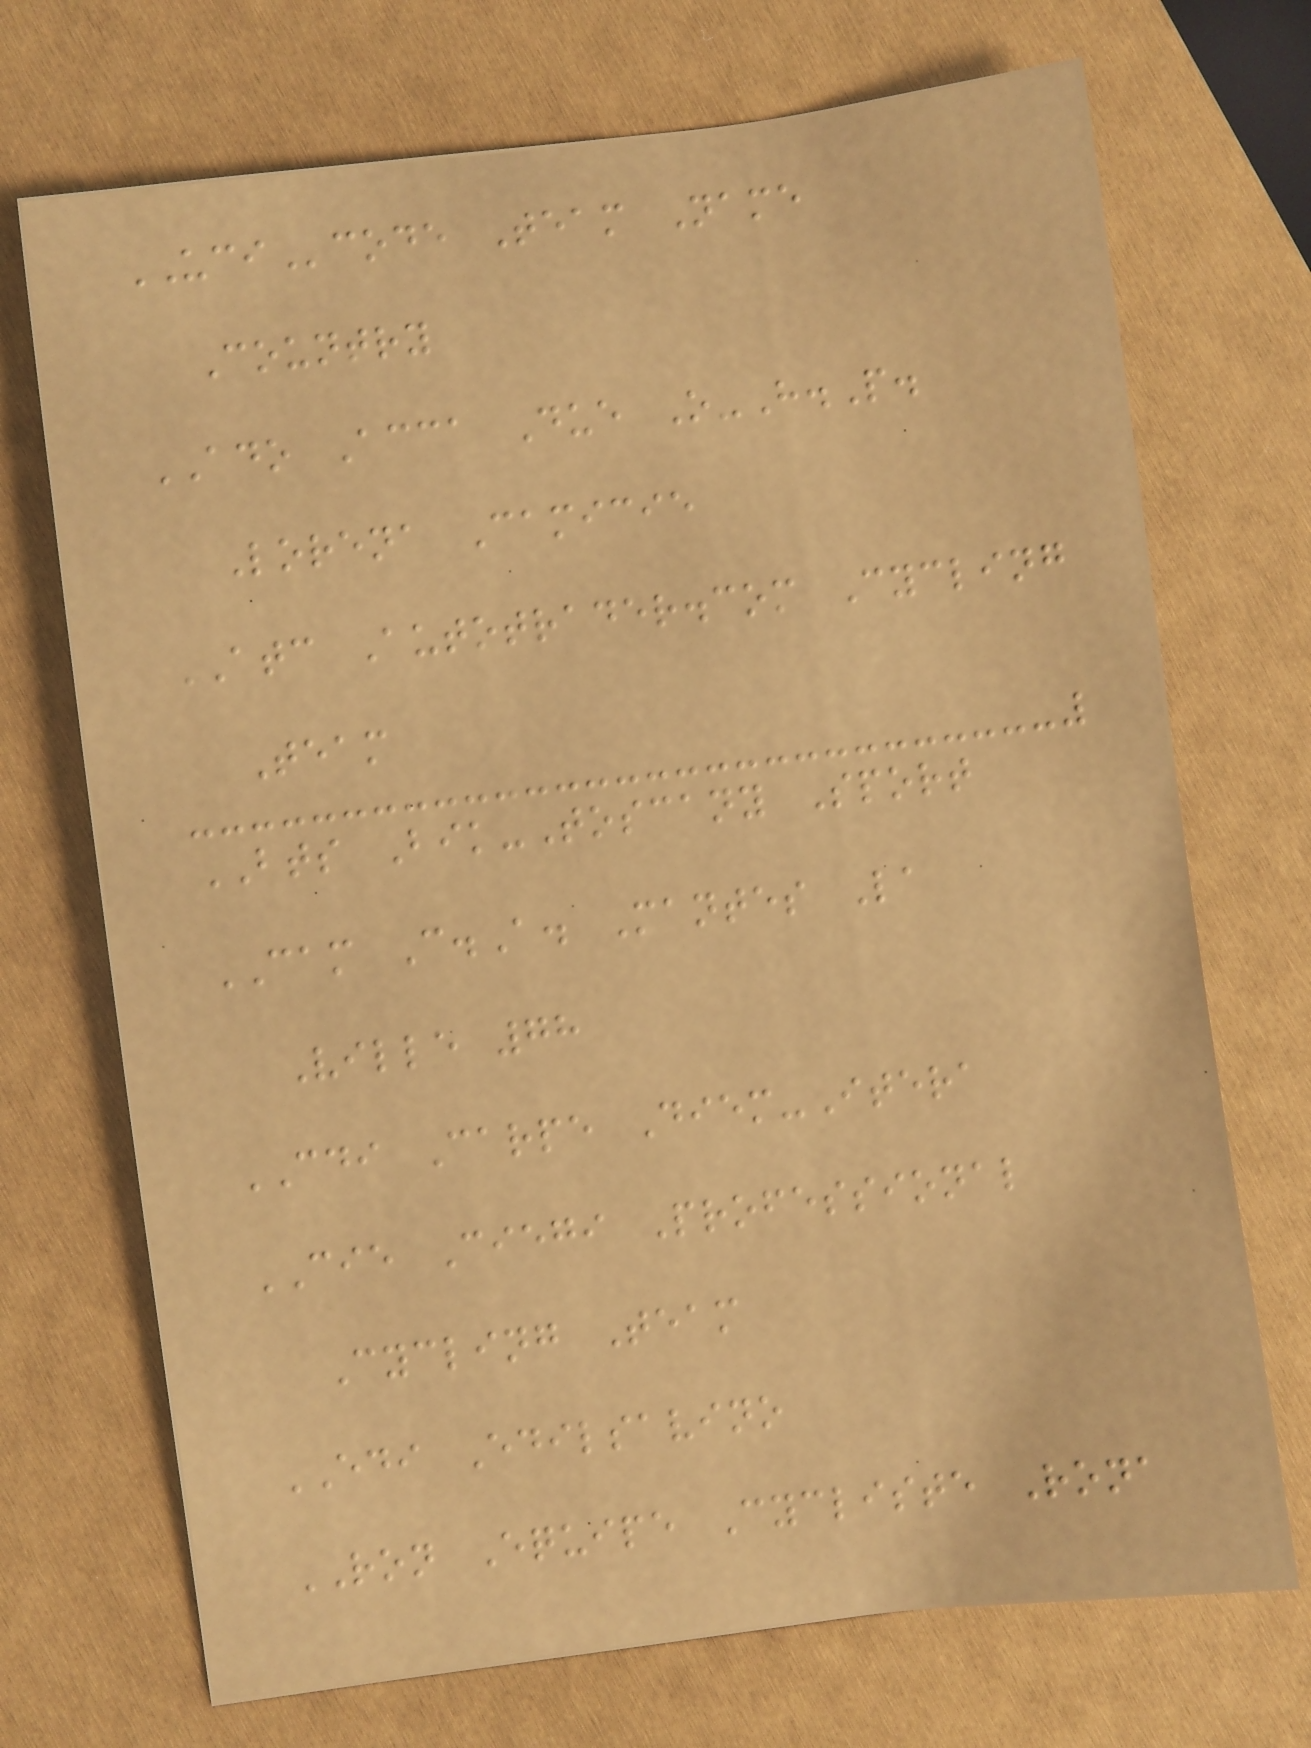UCIcode Team Name
Country
ADO Acca Due O-H.P.
Lorena Camicie
ATC Autotrader.com Cycling
Team
BTS Bik-Toscany Sport
CAM C.A. Mantes La
Ville 78
CDI Carpe Diem-Itera
CIE Ciegi Professional
Cycling Team
EDI Edilsavino
RON Equipe Cycliste Rona
